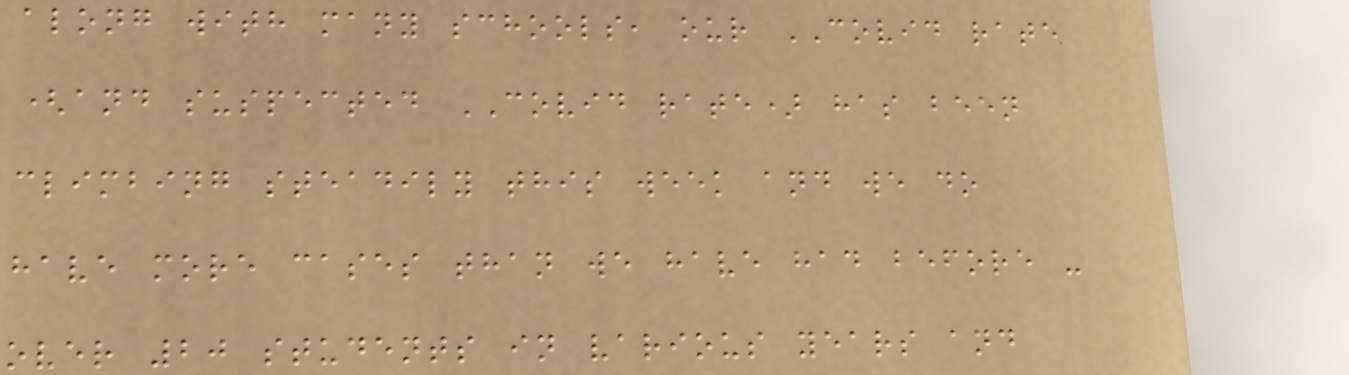along with many schools, our COVID rate
(and suspected COVID rate) has been
climbing steadily this week and we do
have more cases than we have had before -
over 20 students in various years and
